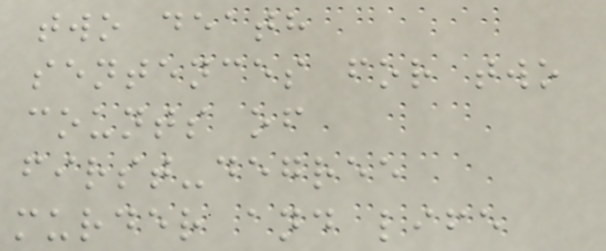two death
sentences for two
counts of
first-degree
murder and life
